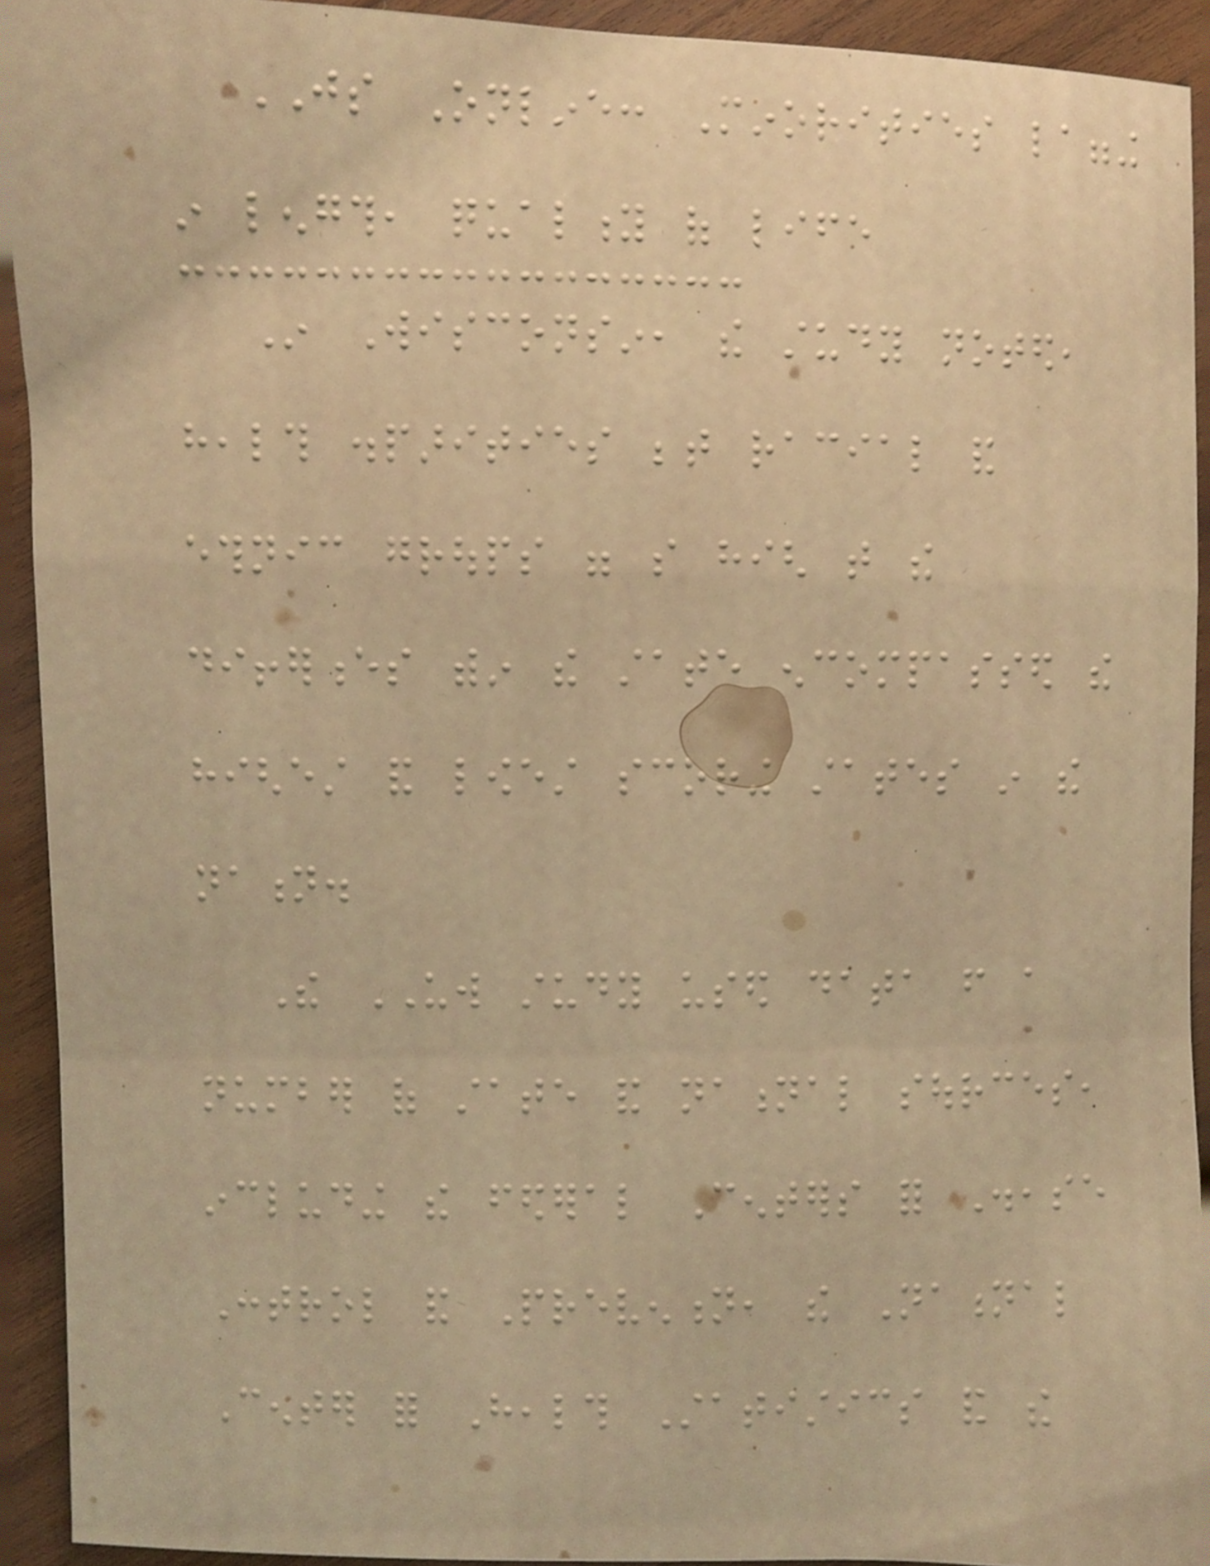JS Online: Minorities lagging
in length, quality of life
In Wisconsin, the study noted,
health disparities between racial and
ethnic groups were so high that the
differences within the state encompassed the
highest and lowest scoring states in the
nation.
The UW study used data from a
number of state and national sources,
including the federal Centers for Disease
Control and Prevention, the National
Center for Health Statistics and the
